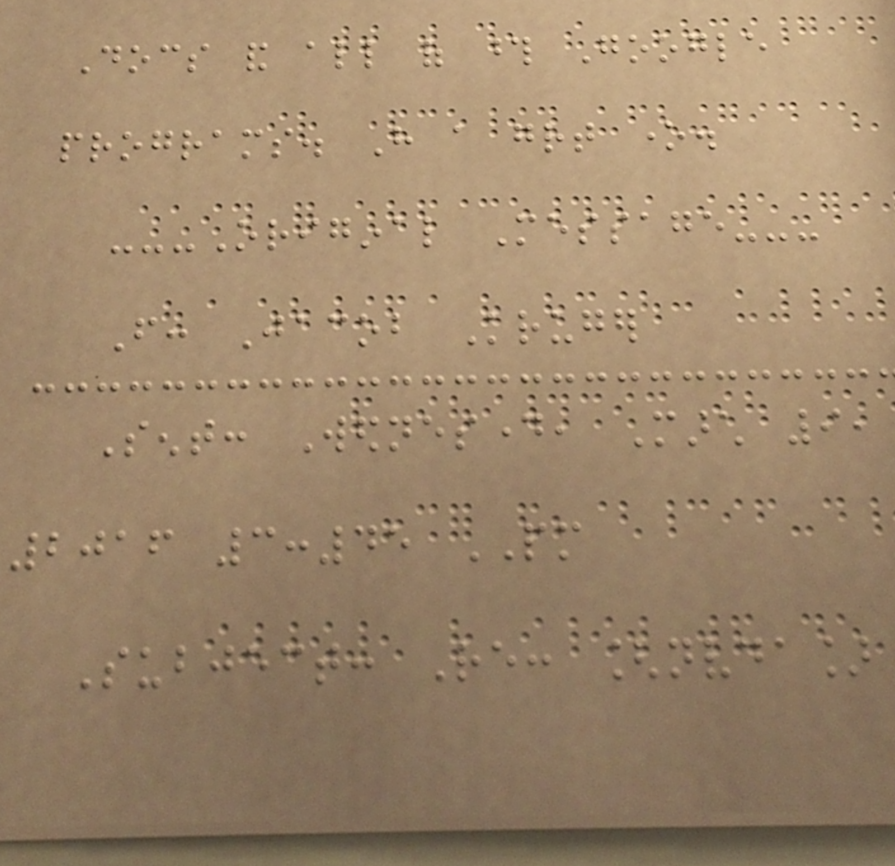Docs and all of those Google
programs. Have a great one.
---Original Message---
From: Jacob Kruger
Sent: Wednesday, March 9,
2016 3:45 PM
Subject: Re: [nvda]
